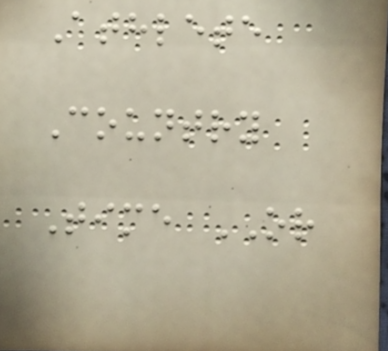Athlete
Country
Time OR
